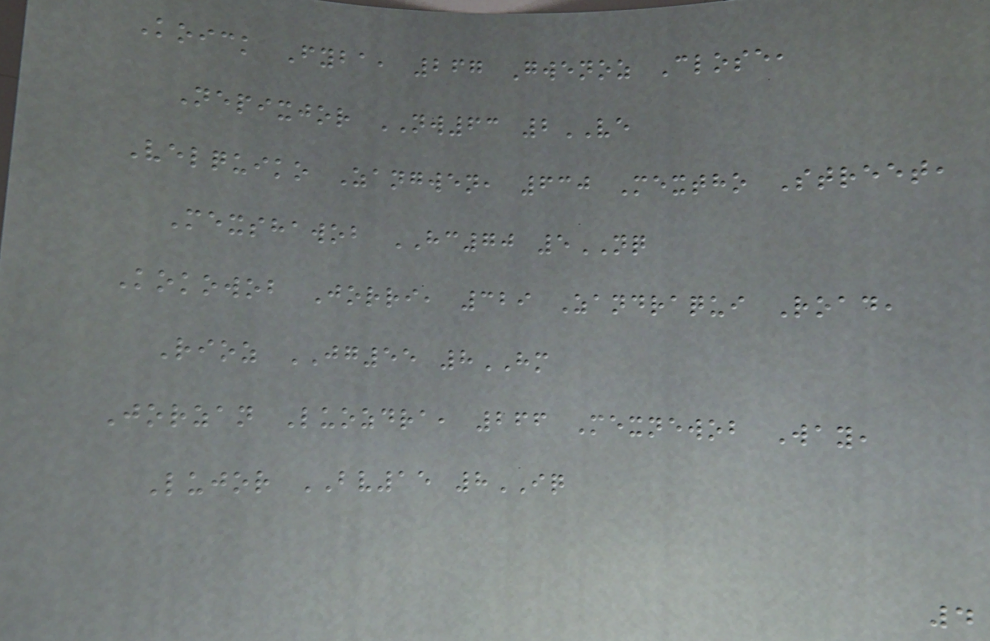Koick Fyba, 267 Gwenoz Close,
Nepixjor NW63 2VE
Velquiko Zangwen, 630 Mextho Street,
Mexshawob HC70 5NQ
Kokowob Jorri, 329 Zandraqui Road,
Rioz JG55 8HM
Jorzan Luozdra, 266 Mexnewob Way,
Lujor BV15 8IQ
4
